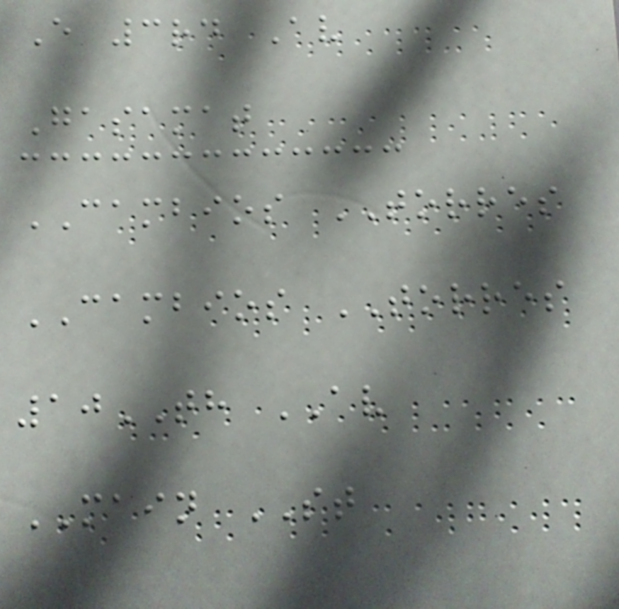E 3rd Av
Gasamat
CAMBIOS TORRES
CAMBIOS TORRES
10TH AV
MAIN ST
